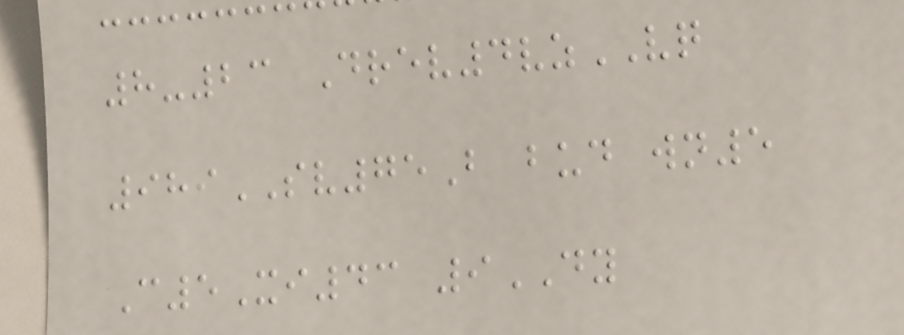8-23 Drev4vzVQ
989SV75B bud wn5
C5Xi43 9DY
